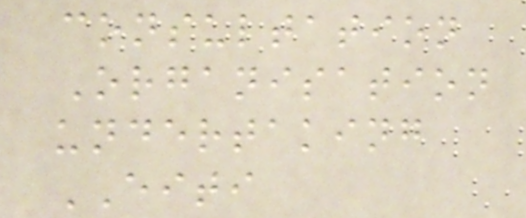consultation
Organisation
undertaking
EITI
